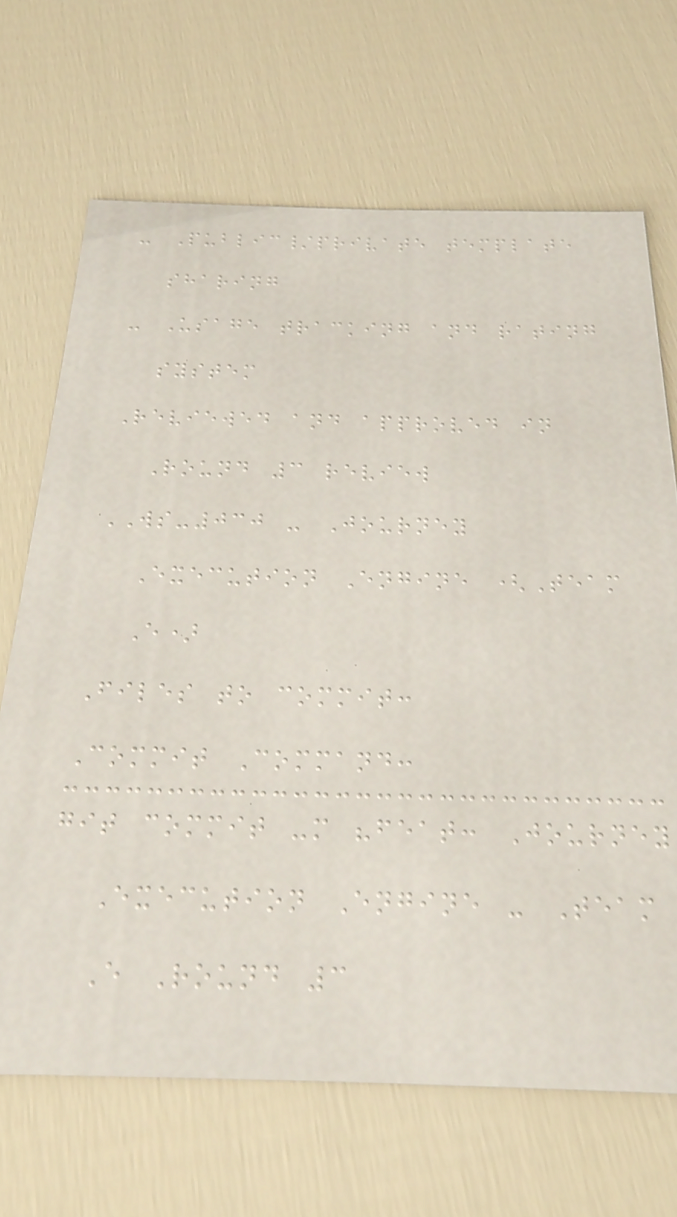- Public/private template
sharing
- Usage tracking and rating
system
Reviewed and approved in
Round 3 review
WS-030 - Journey
Execution Engine (Team
E)
Files to commit:
Commit Command:
git commit -m "feat: Journey
Execution Engine - Team
E Round 3
